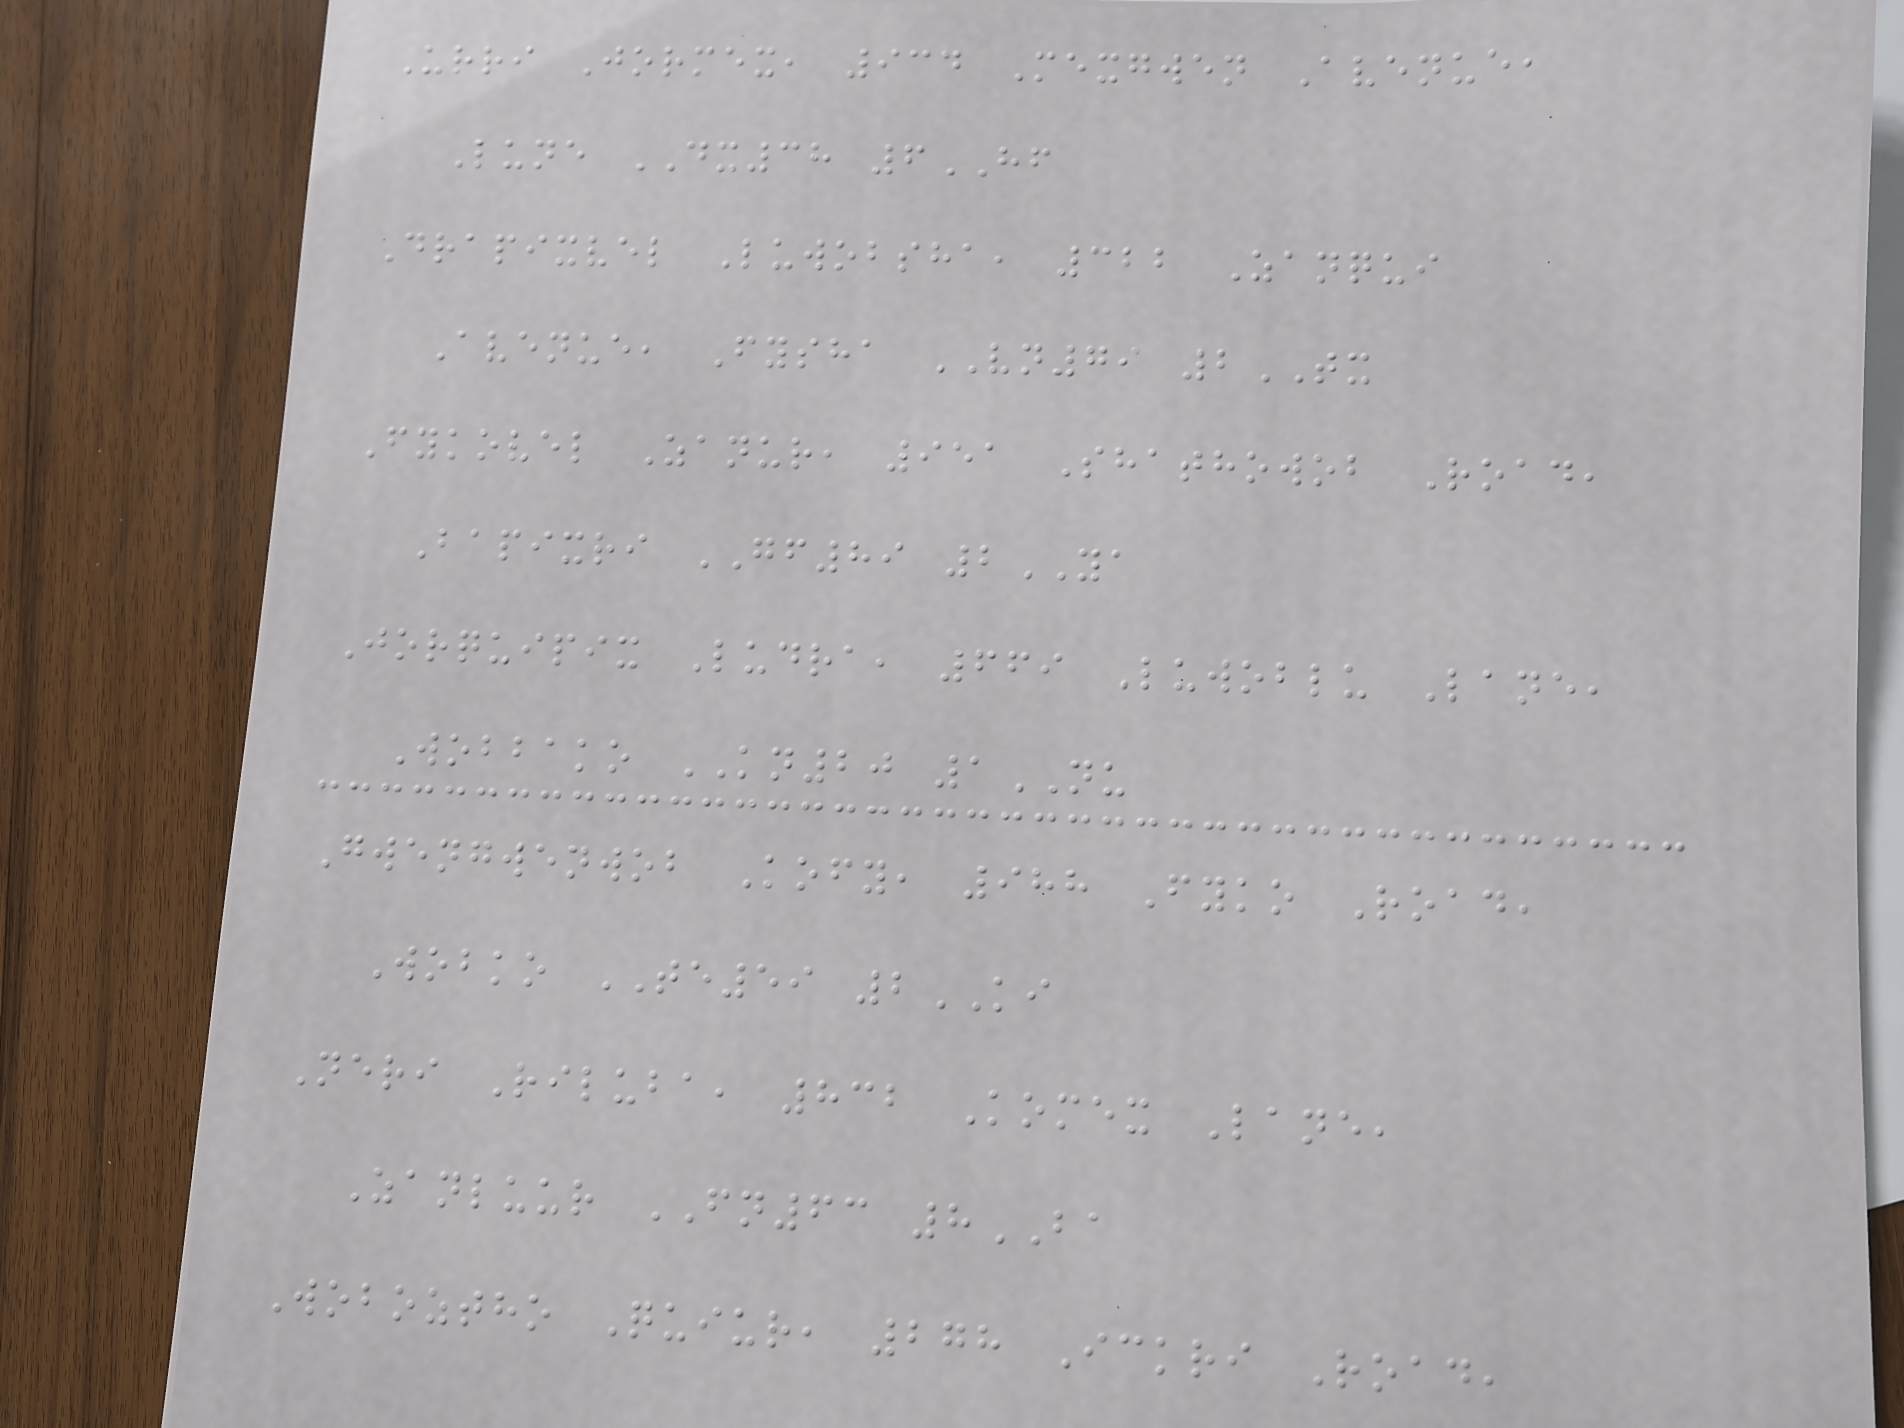Urri Jormex, 934 Mexgwen Avenue,
Lune DX38 6HF
Drapixvel Luwobsha, 322 Zanqui
Avenue, Fysha VN79 2TX
Fykovel Zanur, 951 Shathowob Road,
Bapixri GF89 2YA
Jorquipix Ludra, 669 Luwoblu Lane,
Wobbako KN20 1NU
Gwengwenwob Kofy, 988 Fyko Road,
Wobko TE59 2KI
Neri Riluba, 832 Komex Lane,
Zanluur FN63 8BA
Woboztho Quiur, 278 Ickri Road,
